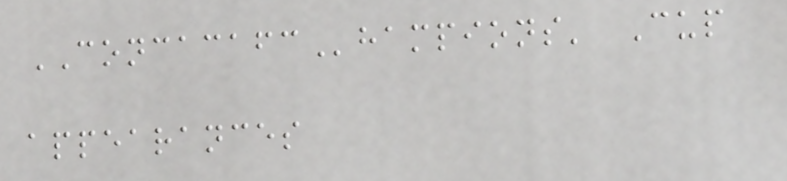CONCACAFChampions' Cup
appearances
